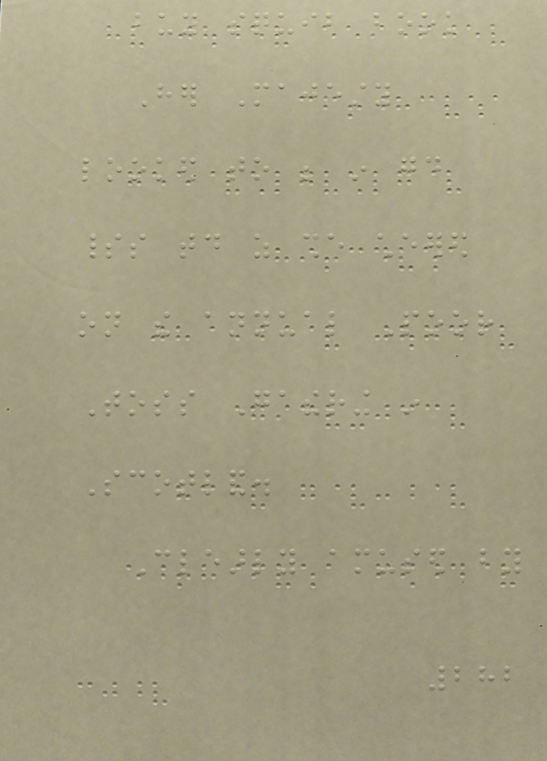buy squib book
Her Majesty
looked to be in good
spirits today as she cheered
on the annual Poor
Toss Gathering in
Scotland.
Clearly amused by
282
